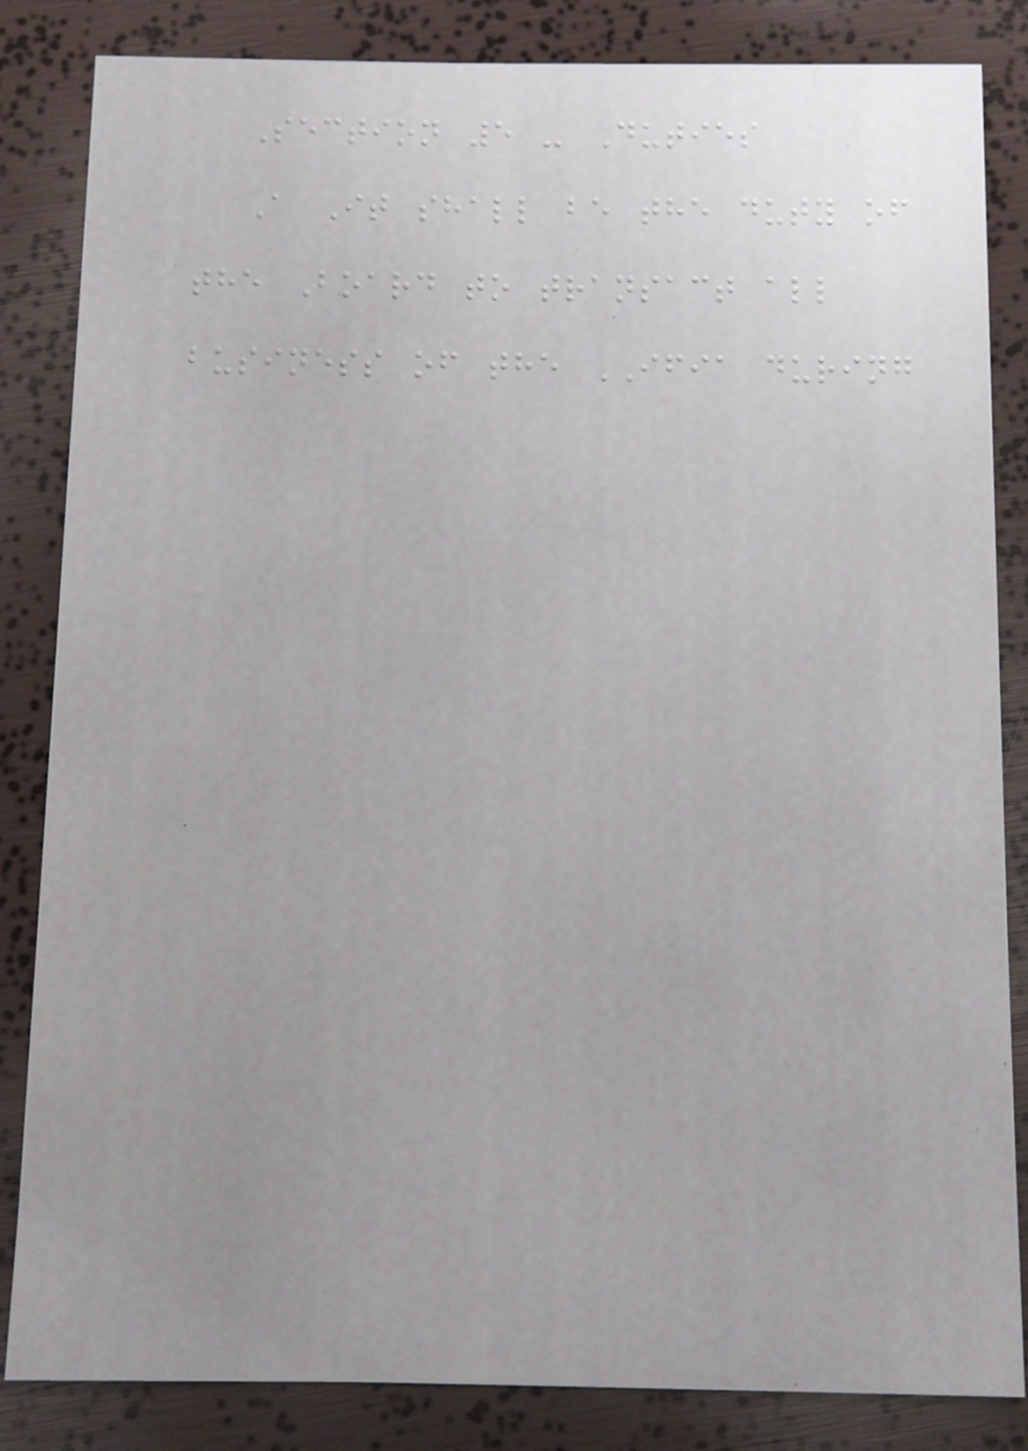Section 5 - Duties
A It shall be the duty of
the Board to transact all
business of the IFIA during
